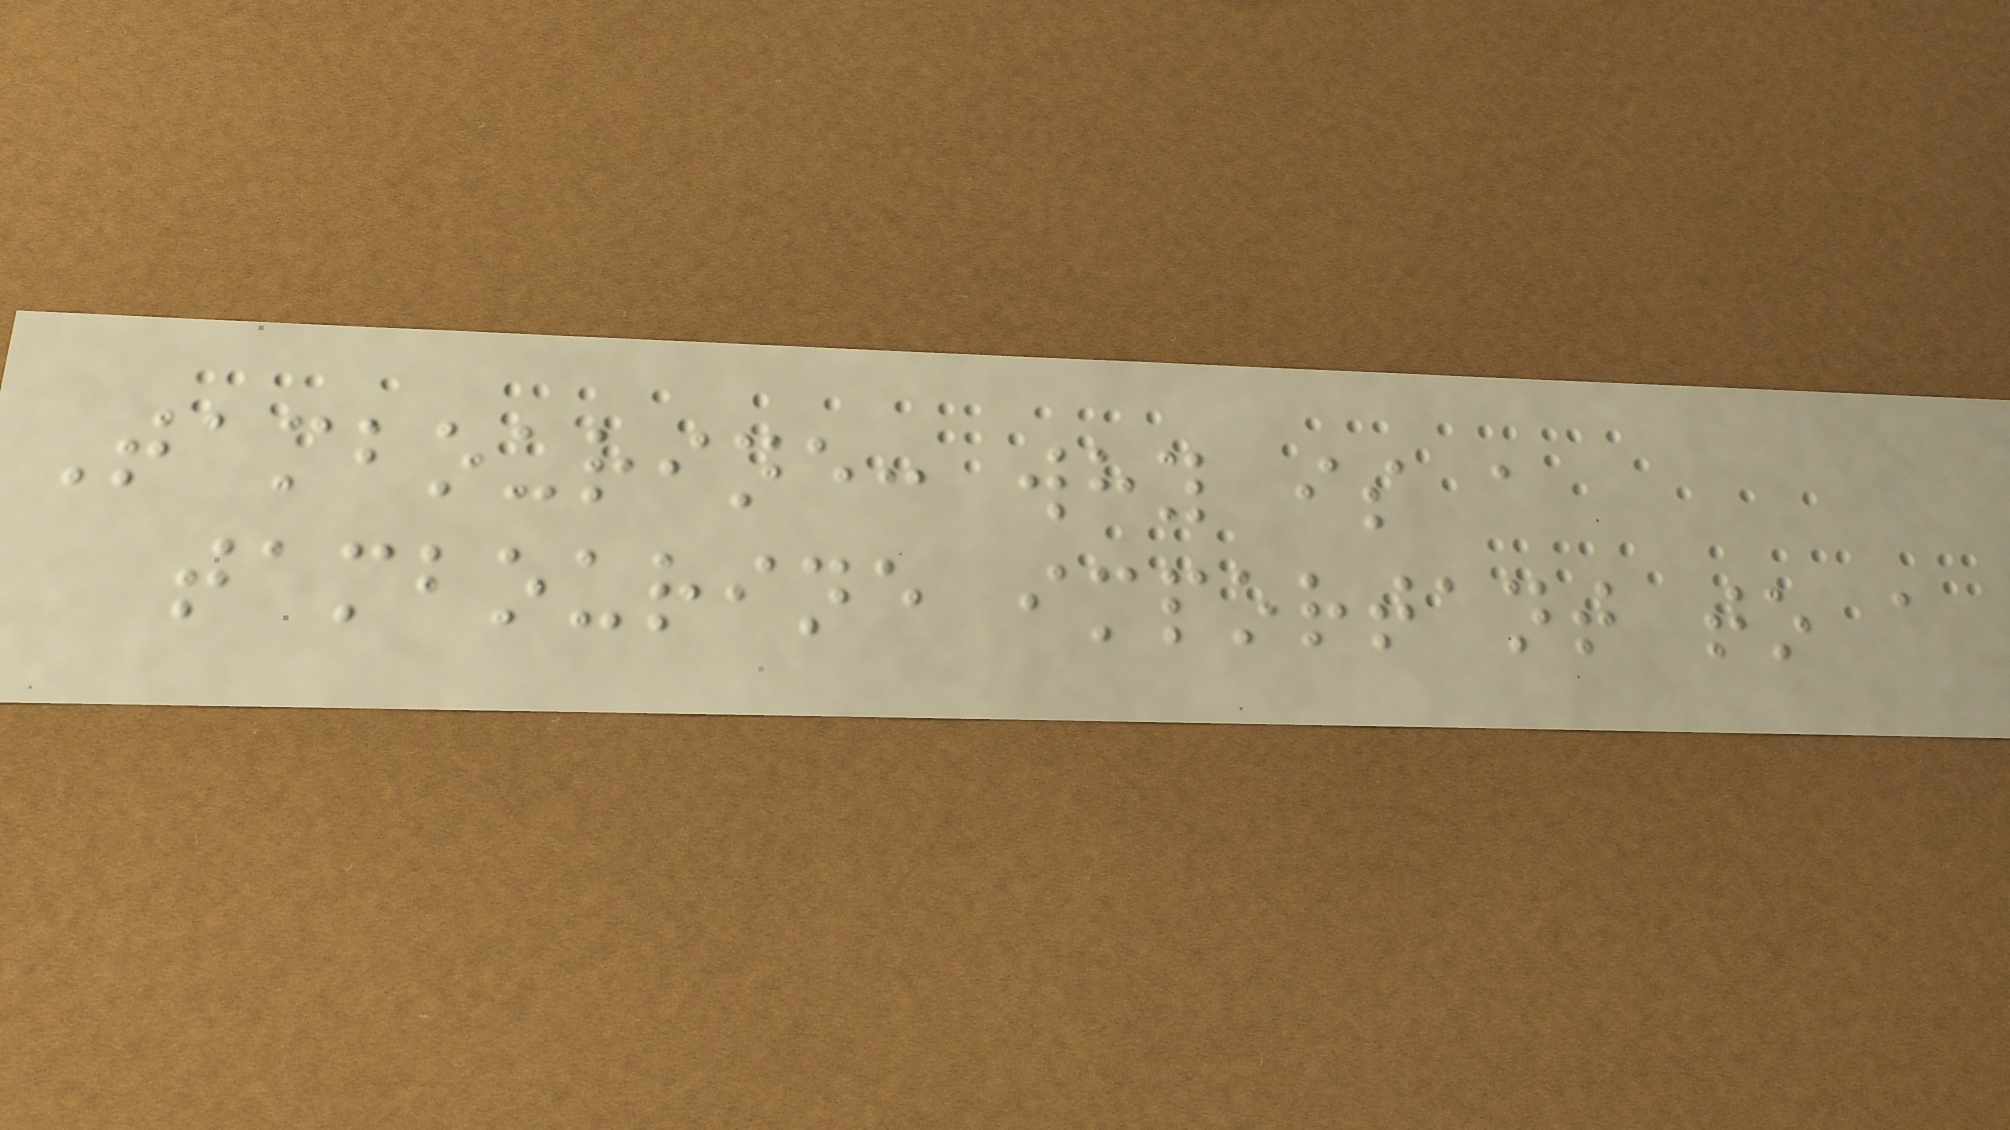Tambourine: why is a
tambourine important to a
